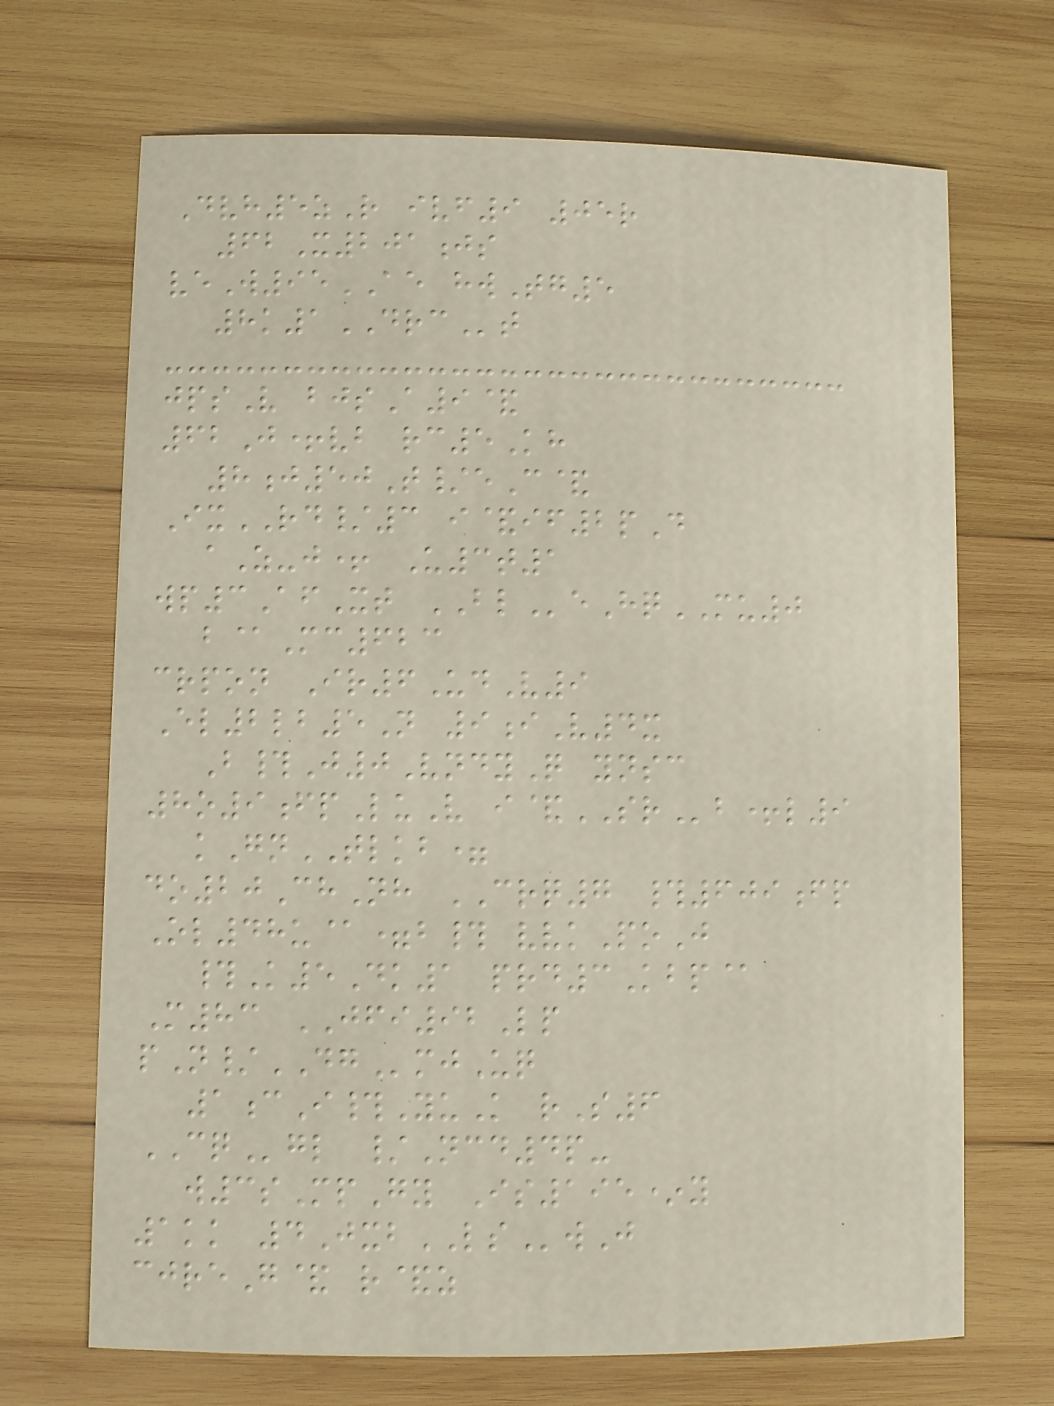Dvh5zR ivf9 05r
62X201js
veW95AE hwTg5
8k1DRCt
jpsV bjsA9&
62J+vb rc5Kh
8j50T/eC&
IxRD/3 i&if2pD
aZ-j+ U3t1
wp3AfXt BLeHqMU0
b@Mc623
crpon Ir6UdV9
El2lb5N 9iV4x
B#J0VndyQ ynsc
8o9fpLuV i&SRb+l9
kGnTLKB=
do20ChNh CRQ7 #609fp
Ol48u@=b# vvkPoJ
#K5Dk1 prd3Kbp@
M83 JFI92Lp
pN/DGmjUq
1cI#YuK rS6
CQgl /Ncd4p-
w3sMpGy Is195*y
1kk 4JxbLSwJ
cjreG& r&z
